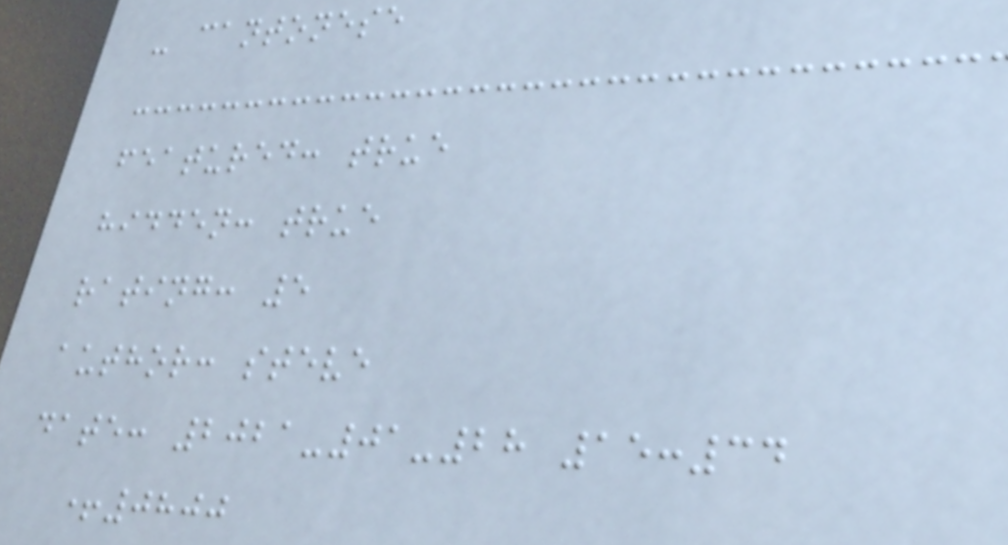- cantonese
featured: true
hidden: true
rating: 5
author: steve
date: 2021-01-28 15:34
+0800
